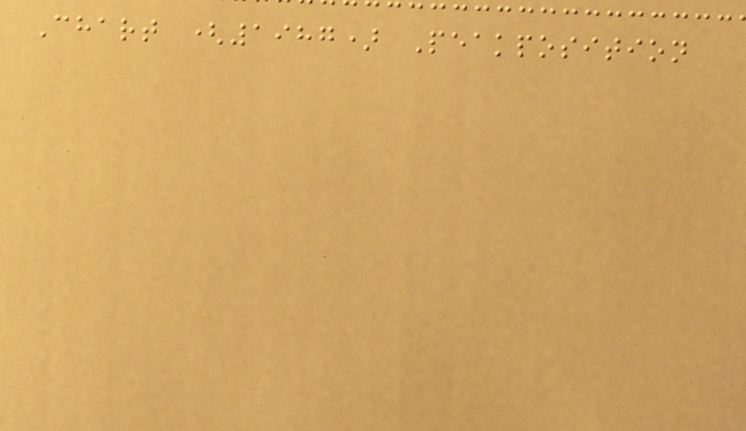Chart (1987) Peakposition
